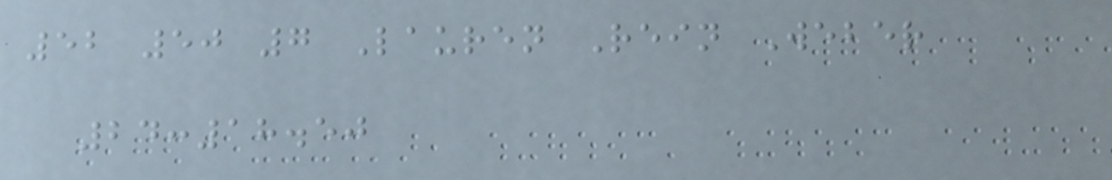52 50 7 Lauren Rein Weber
24:18.50
